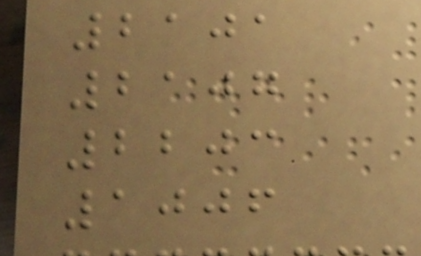2101
2107
2203
1006
